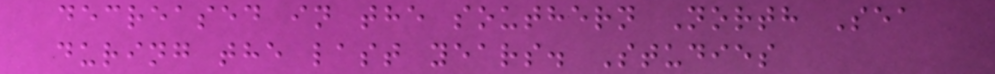decreased in the southern North Sea
during the last years. Studies
